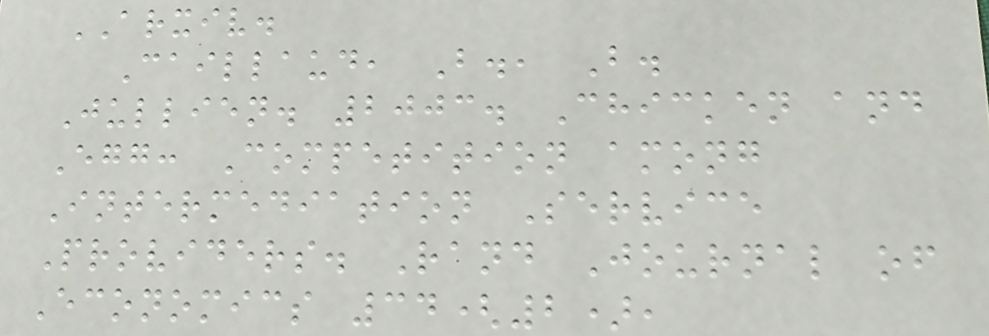ARXIV.
Caillaud, B., B.
Jullien. 2003. Chicken and
Egg: Competition among
Intermediation Service
Providers. Rand Journal of
Economics 34(2),
